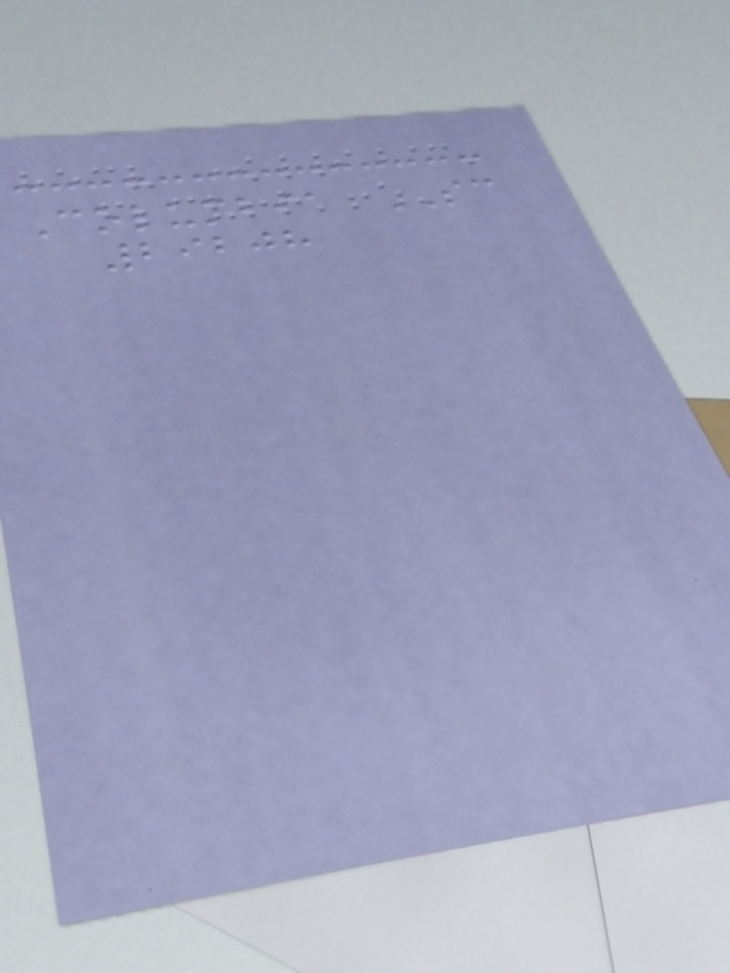Columbia SC
29208
